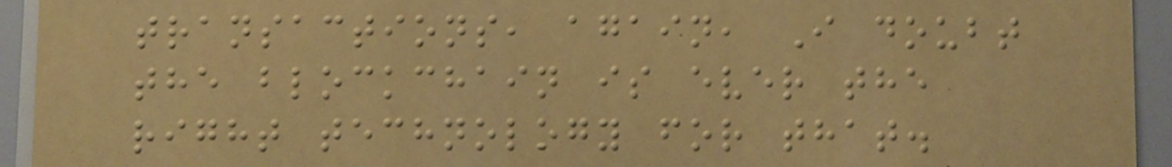transactions, again, I doubt
the blockchain is ever the
right technology for that.
